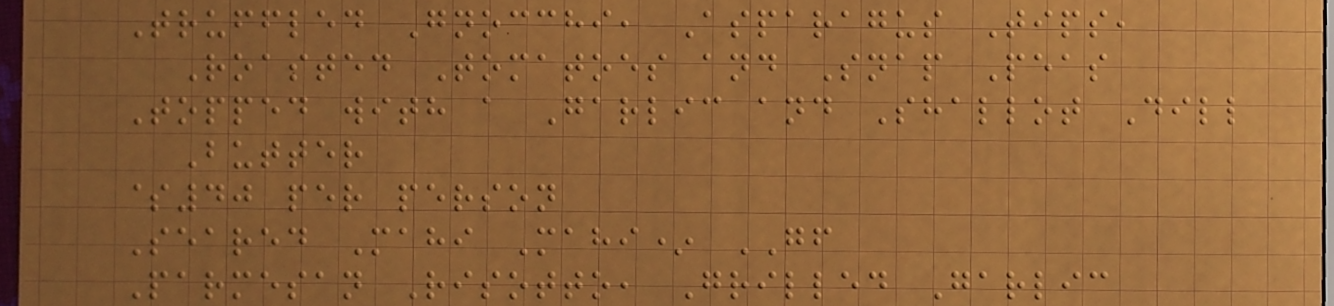Truffled Gnocchi, Asparagus Tips,
Roasted Tomatoes and Snap Peas
Topped with a Garlic and Shallot Dill
Butter
$40 per person
Seared Mahi Mahi* GF
Parmesan Risotto, Grilled Garlic
